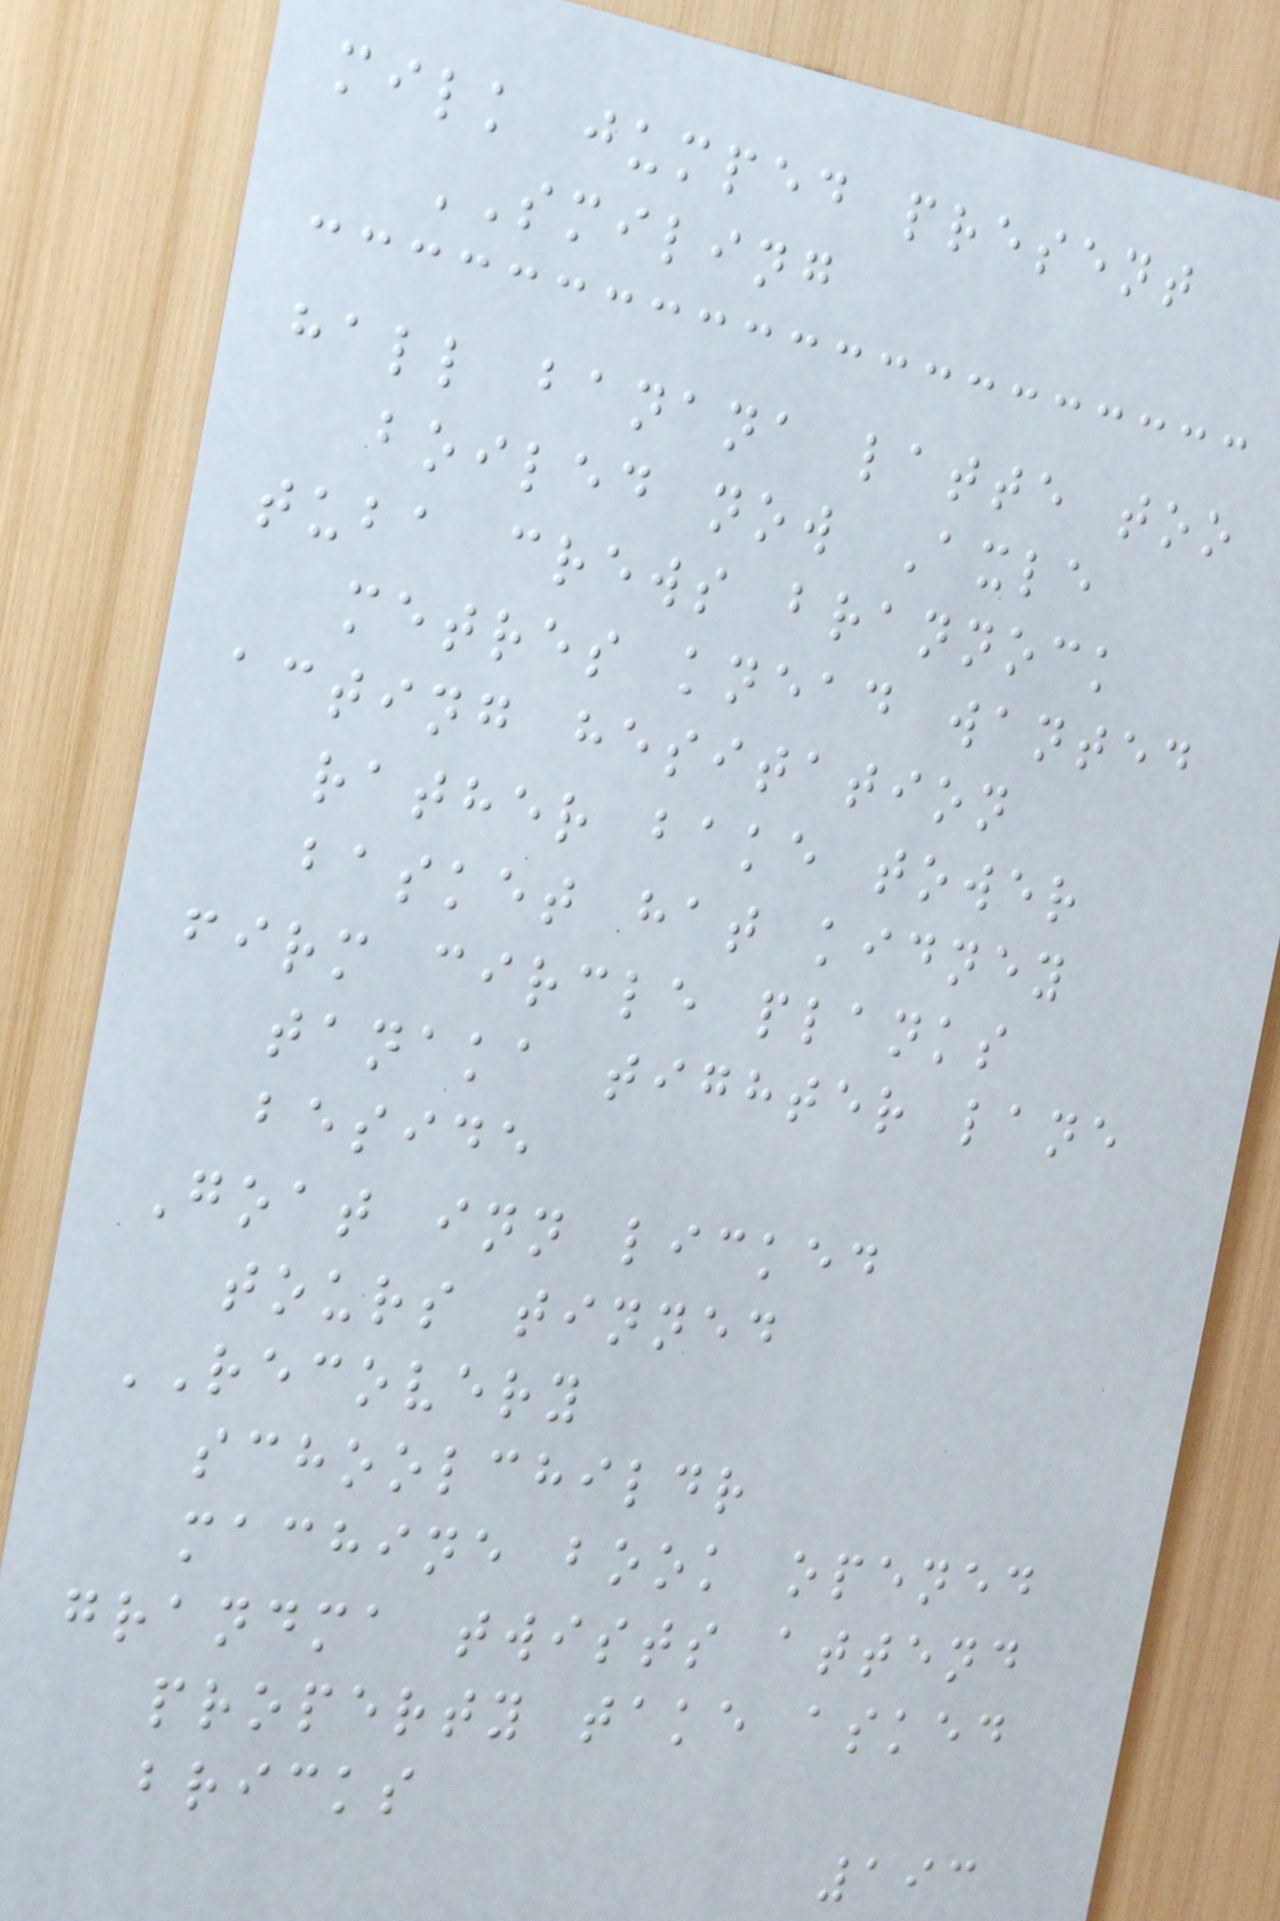milk jumped present
SMILING
hall banana latte too
boiled now Axle
tuba crews brannock
metres knead wanted
acting hesitation
rather bake tower
basket hat kidney
firm circle planks
tanaka tighter lane
beside
Goat inn licked
tours tinned
RECOVERY
schoolchildr
machine book opened
grandma twists attend
property take asked
bricks
193
